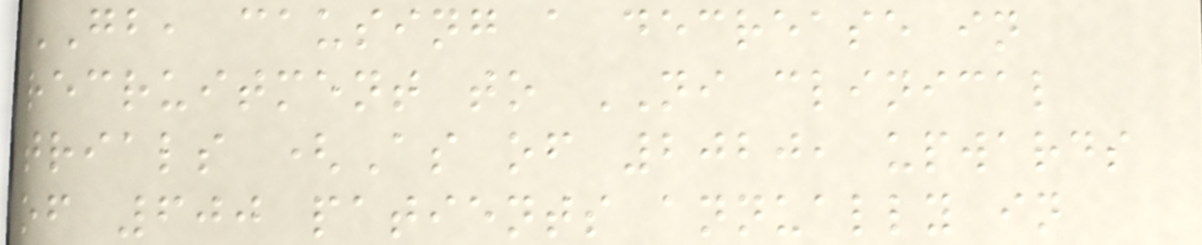GB, causing a decrease in
recruitment to NI clinical
trials (As of 2020, upwards
of 600 patients annually in
